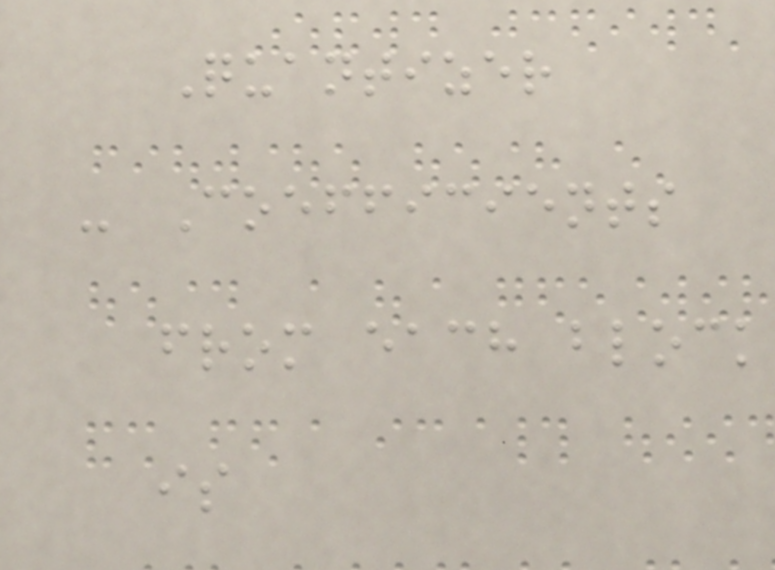Quantizer
- Coefficients
from each block
is
